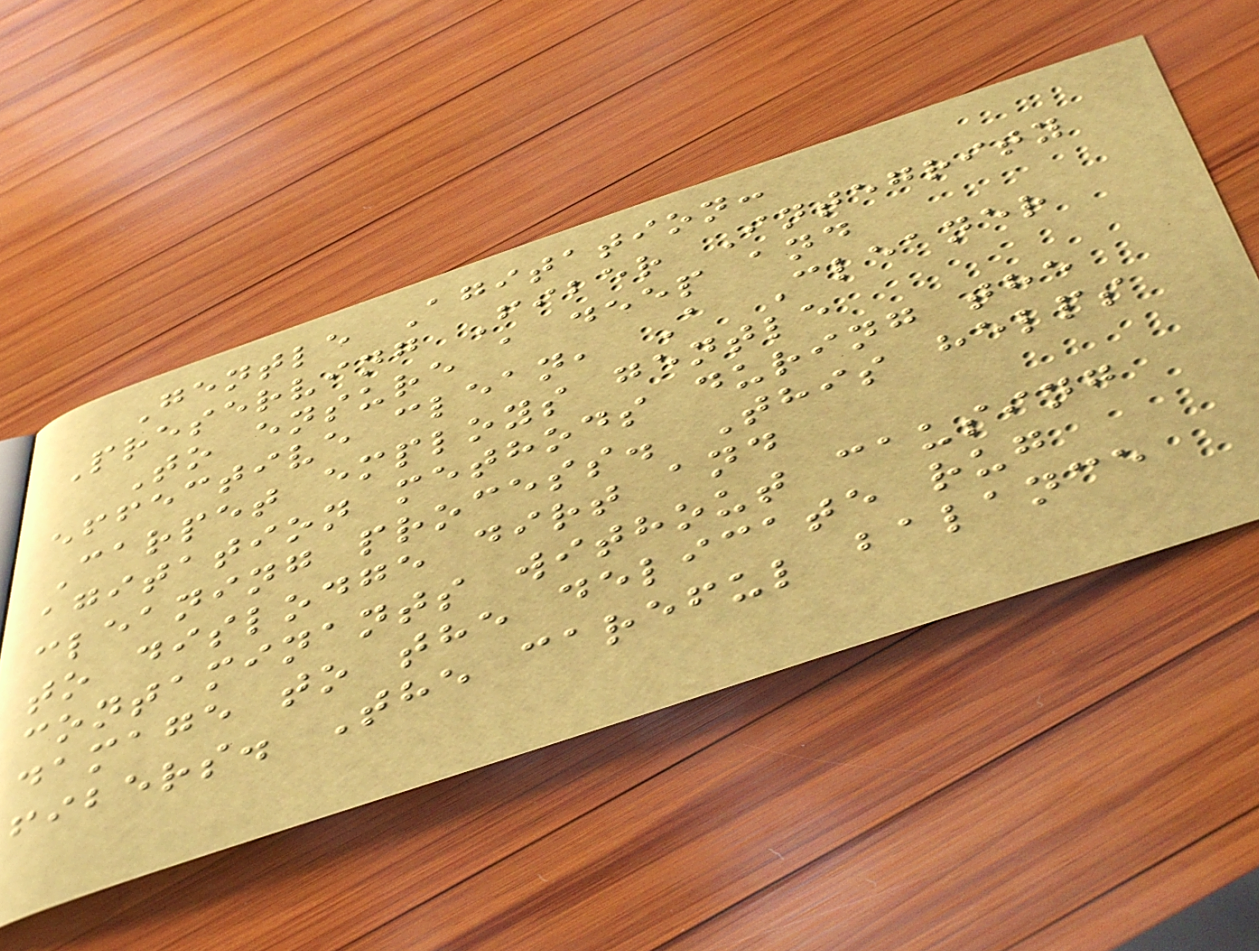Gentle Agitation:
Preserving Fiber Integrity
To ensure a deep and
effective clean, A Cleaner
Carpet employs gentle
agitation methods during the
cleaning process. This helps
to dislodge dirt and
contaminants without causing
damage to the delicate rug
fibers. The careful balance
